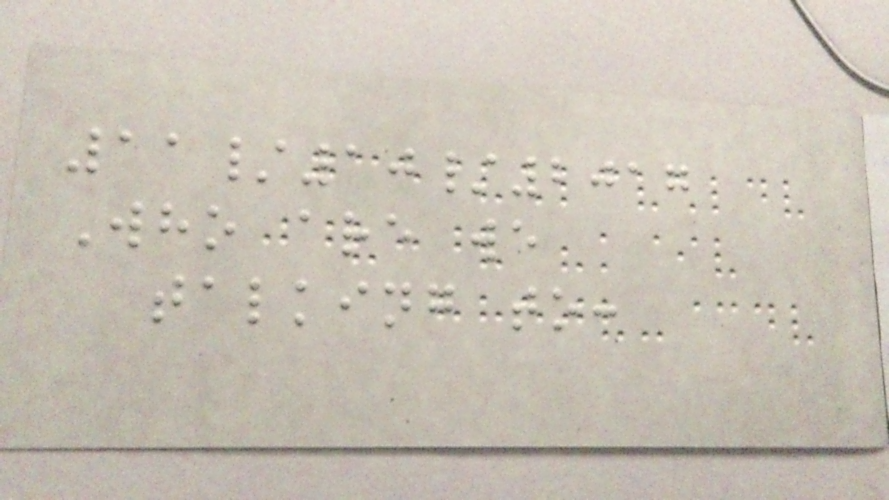11/10/2017
Who are we
talking to:
